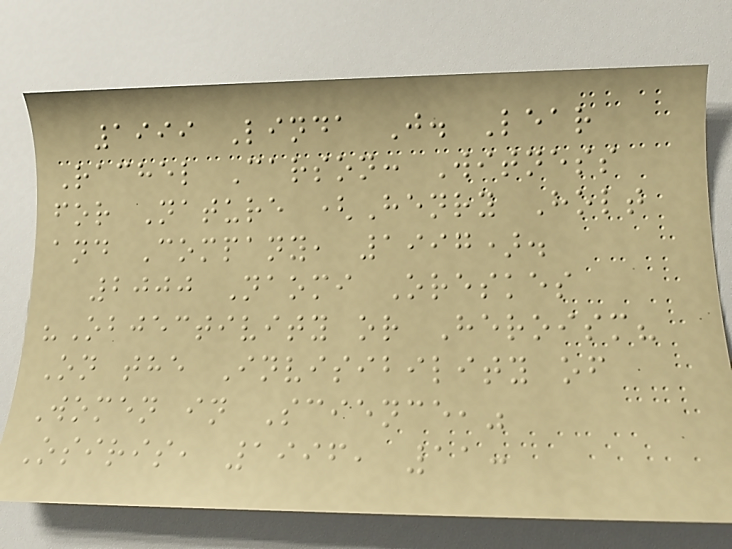1999 Linda J. Lear
Rachel Carson: Witness
for Nature (Henry Holt
and Company, 1997).
2000 Naomi Oreskes
"Objectivity or Heroism?
On the Invisibility of
Women in Science,"
Osiris, 1996, 11:
